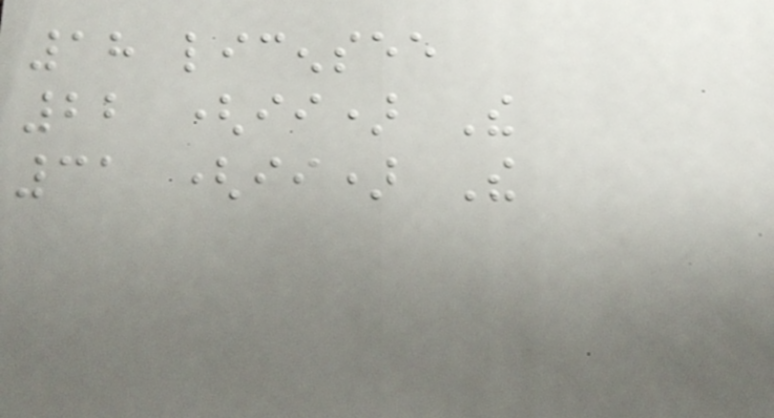18 licensee
22 (ii) The
31 (ii) The
